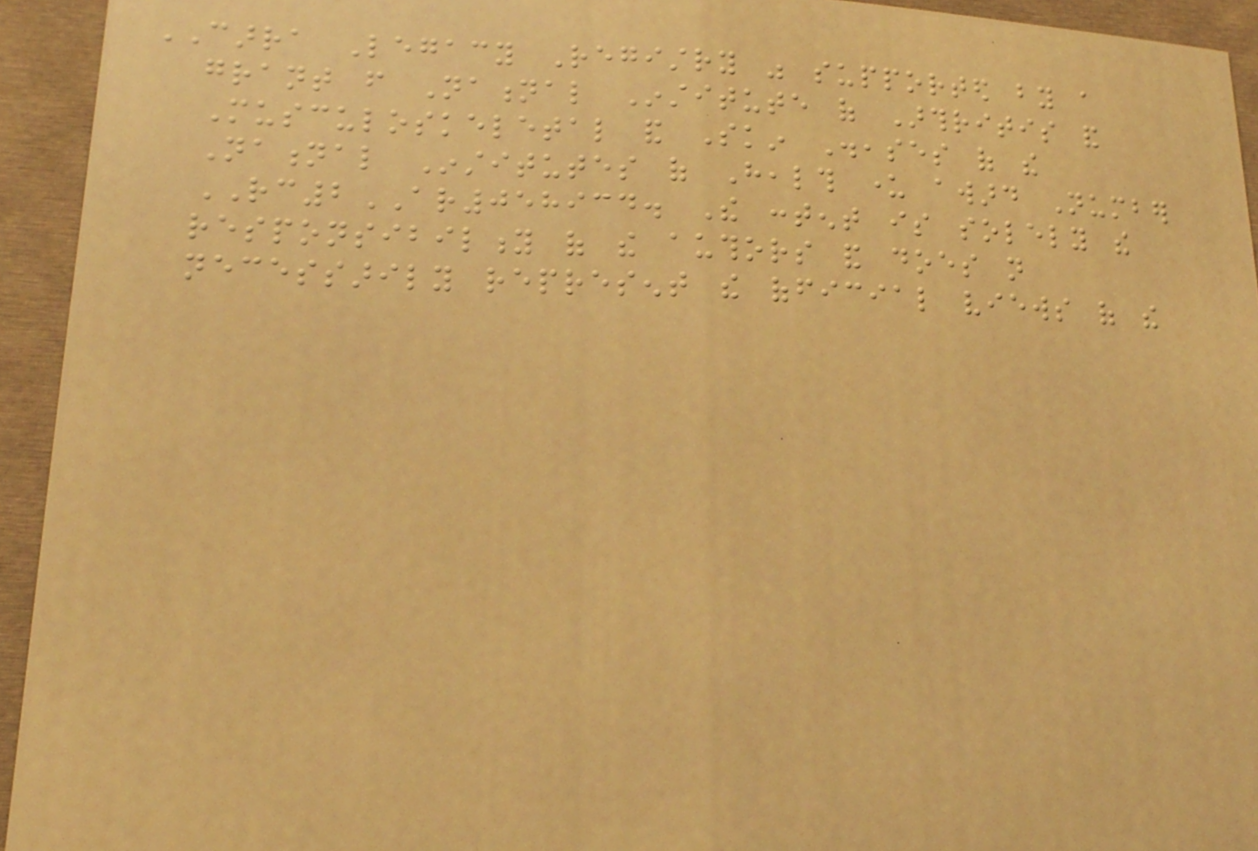CARRA Legacy Registry was supported by a
grant from National Institute of Arthritis and
Musculoskeletal and Skin Diseases of the
National Institutes of Health under award Number
RC2AR058934. The content is solely the
responsibility of the authors and does not
necessarily represent the official views of the
